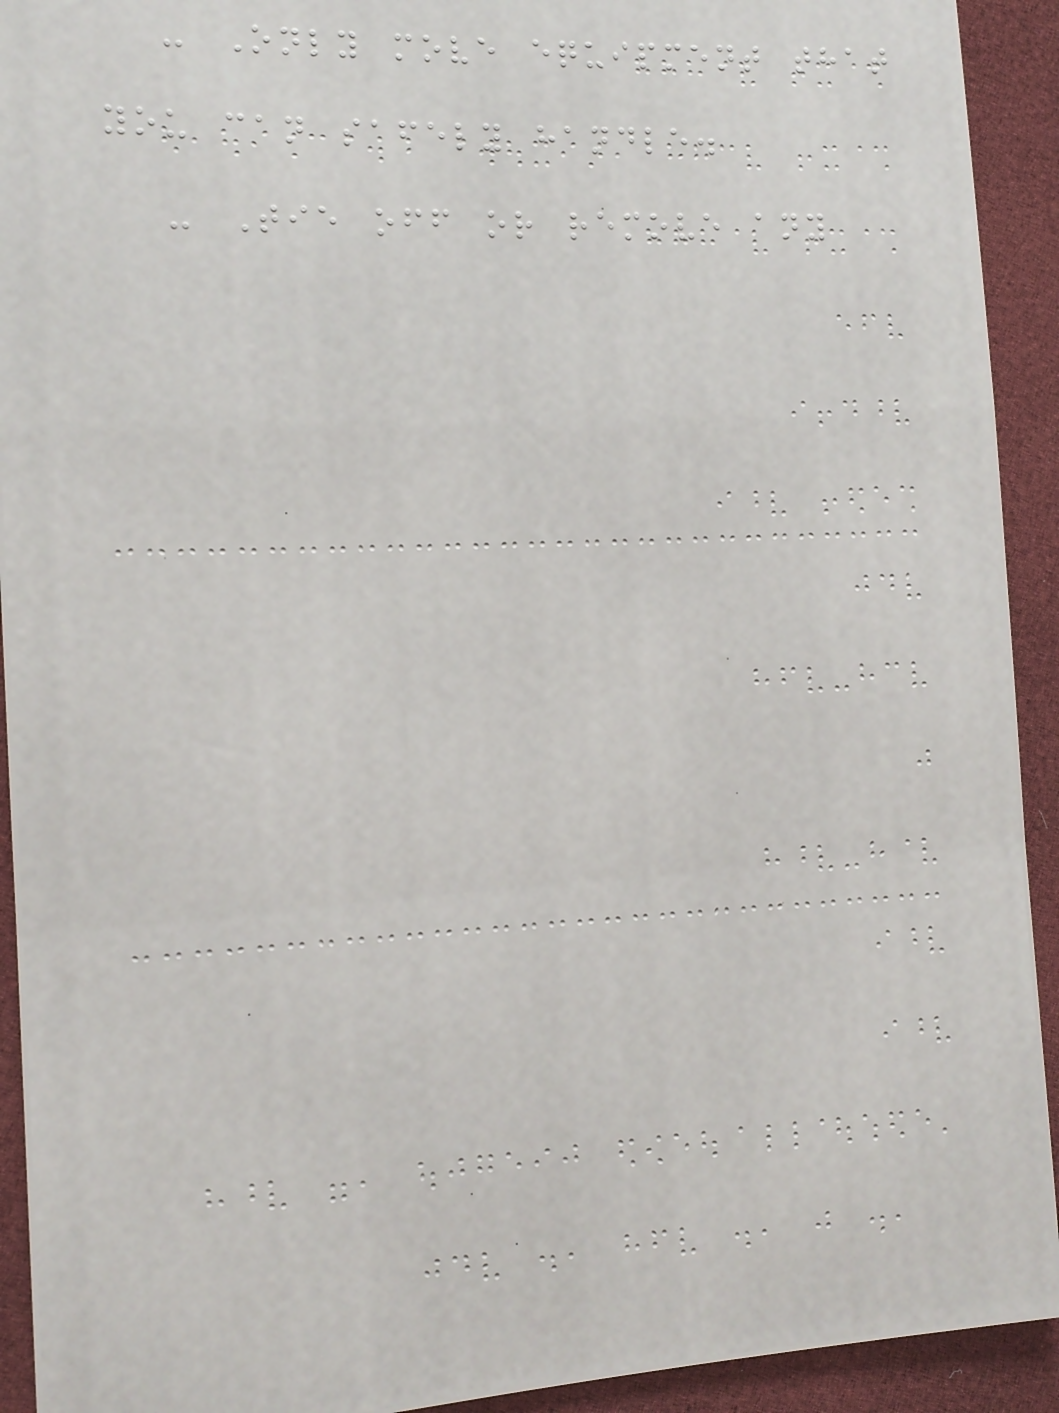- Only move equipment that
you can safely handle.
- Tie off or remove any
